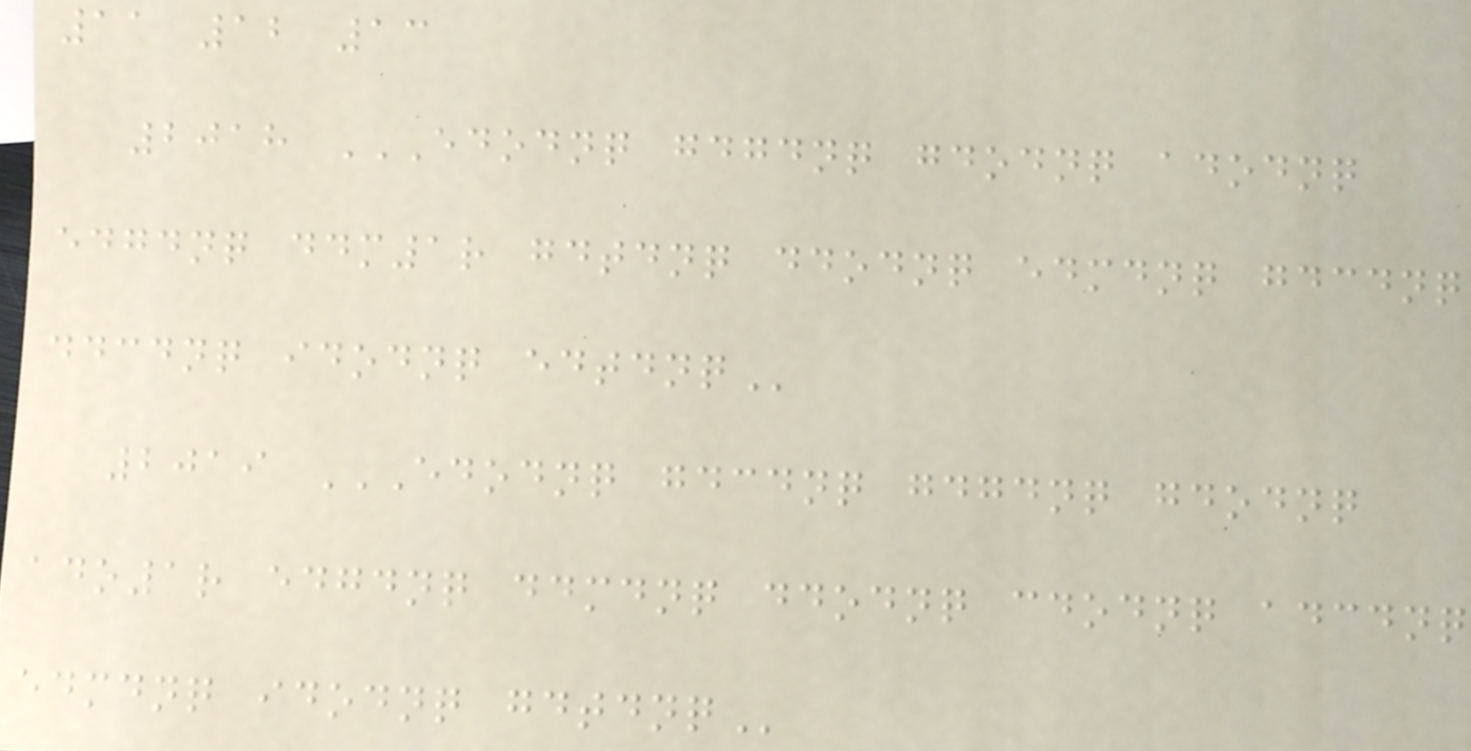11 12 13
2018 EDODNQ GDGDNQ GDODNQ ADODNQ
EDGDNQ DDM1R GDTDNQ DDODNQ EDMDNQ GDCDNQ
DDCDNQ IDODNQ EDTDNQ
2019 EDODNQ GDCDNQ GDGDNQ GDODNQ
ADO1R EDGDNQ DDMDNQ DDODNQ CDODNQ ADCDNQ
EDMDNQ IDODNQ GDTDNQ
